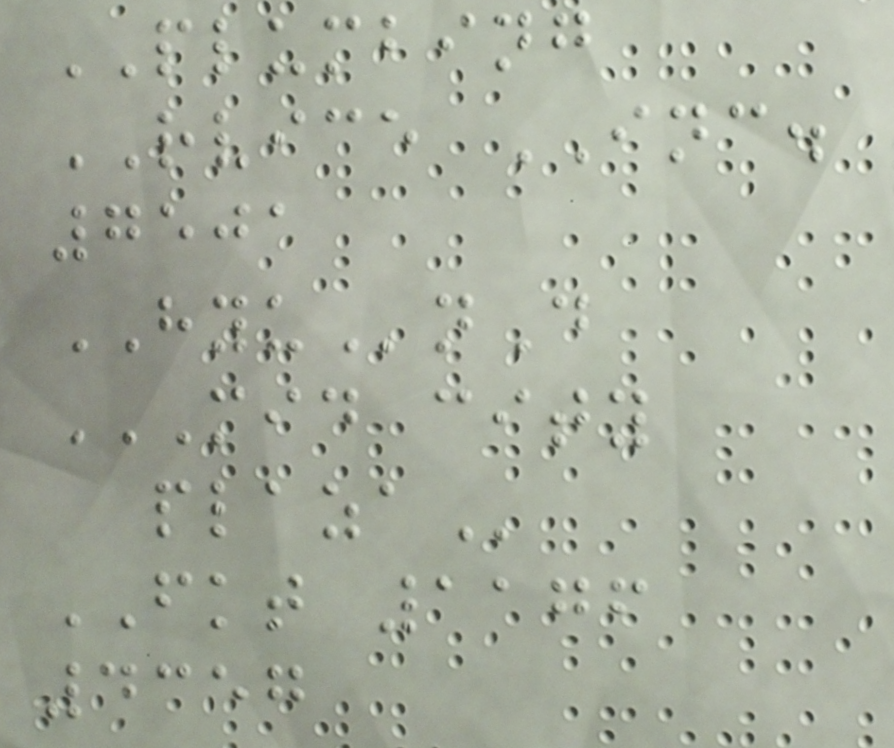PLUMBING
RVICE INC.
7501
HYUnD
MID CITY
PLAZA
FKT 1176
4357
